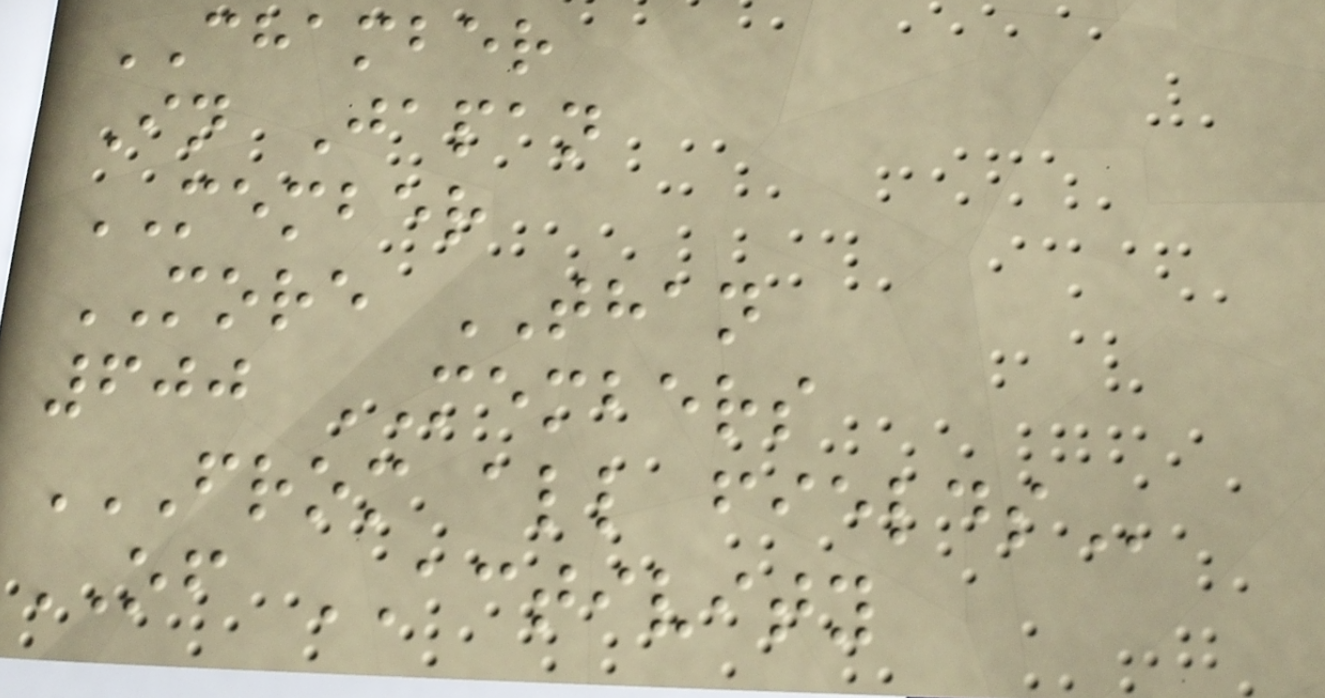CHAMBER
In Japan
MEMBER
MORE THAN
600 MEMBERS
FROM ALL FIELDS
OF ACTIVITY
